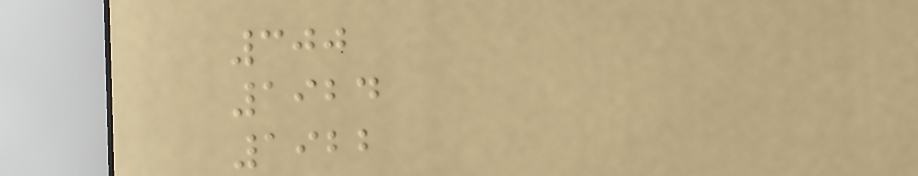300
1924
1922
